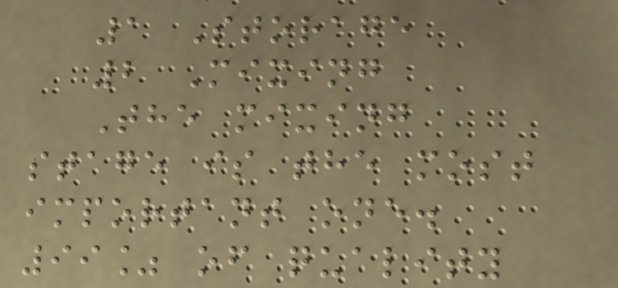1 Storage
2 Mixing
The mixing
stage is the most
important one.
99% of quality
